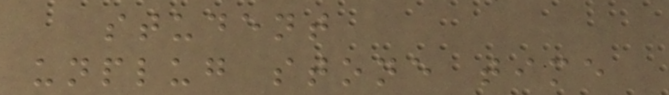student
unplug stone time
